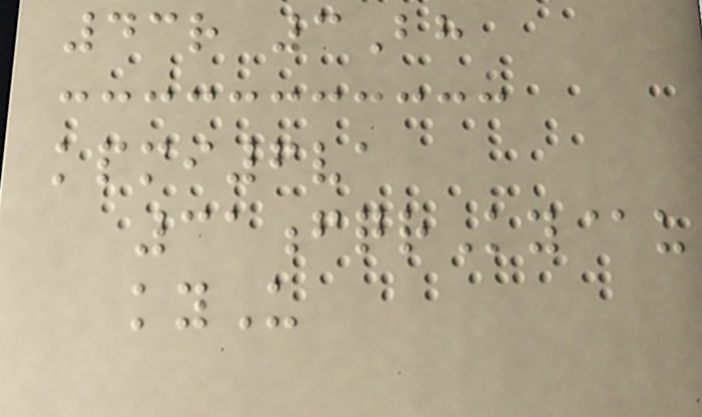43r 3Bh
kpmi6va
31fqrKy@u
kyU
